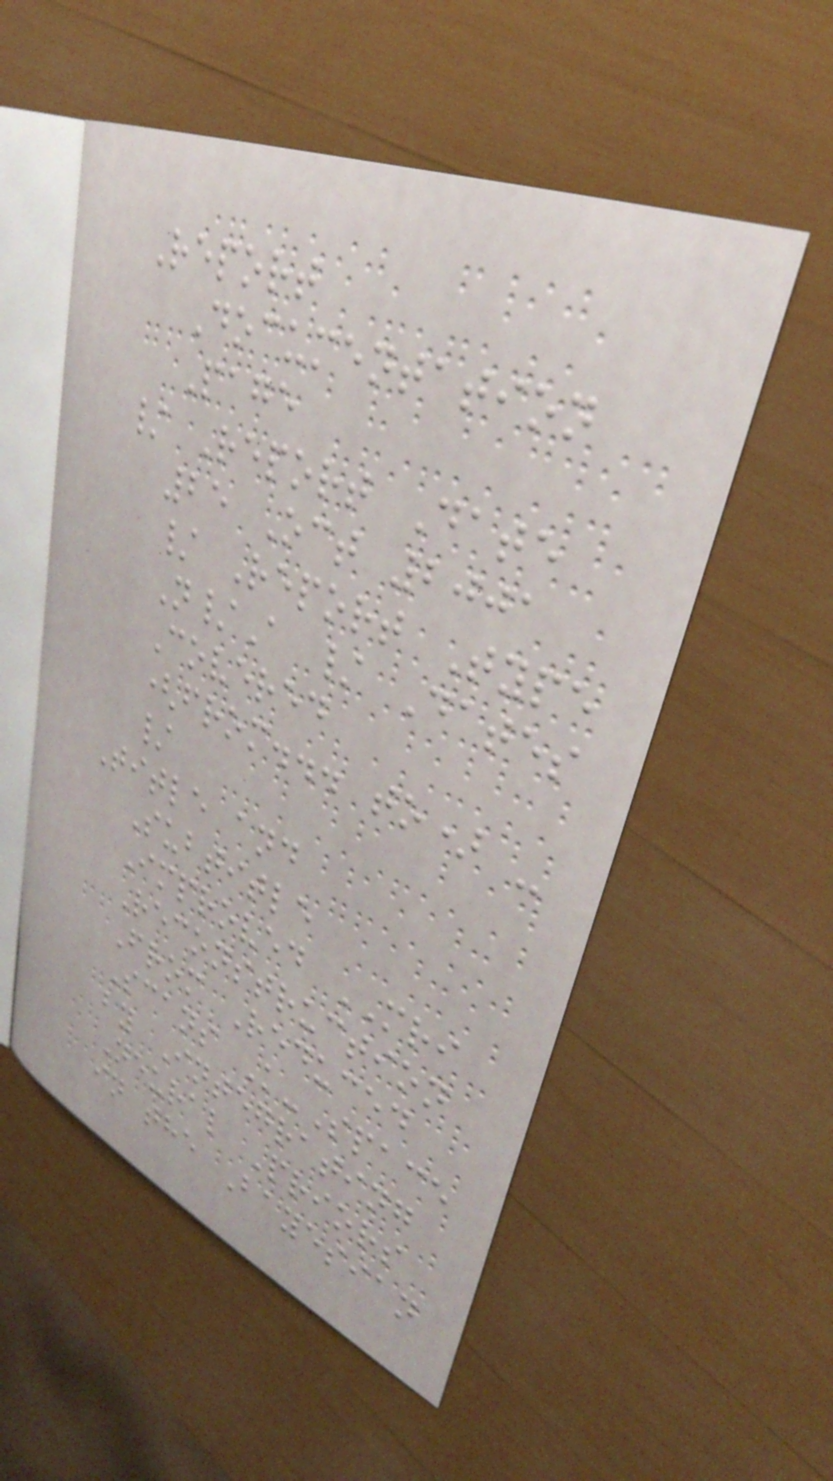Report
Documentation
Page
/ Report Date
25 Oct 2001
/ Report Type
N/A / Dates
Covered
(from... to) -
/
Title and
Subtitle
Improved MRI
Reconstruction
From Reduced
Scans K-Space
by Integrating
Neural Priors
in the Bayesian
